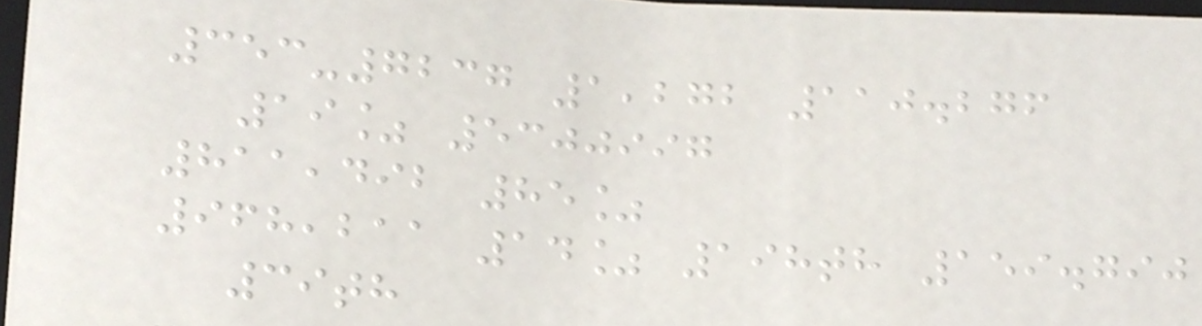353-7237 1,272 110.276
19% 5300997
811,492 85%
968,211 14% 198th 159.790
39th
